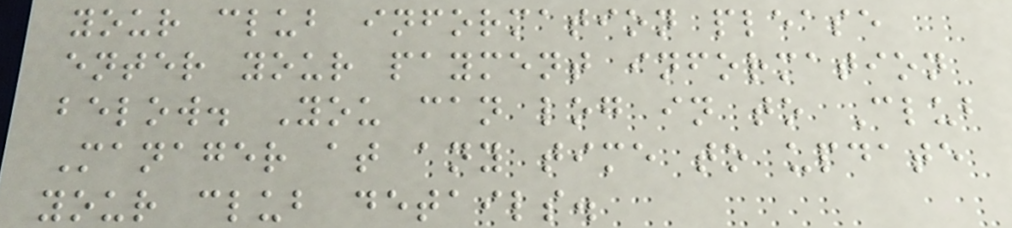your club information please
enter your payment information
below. You can log in to Club
Manager at any time to update
your club details.
